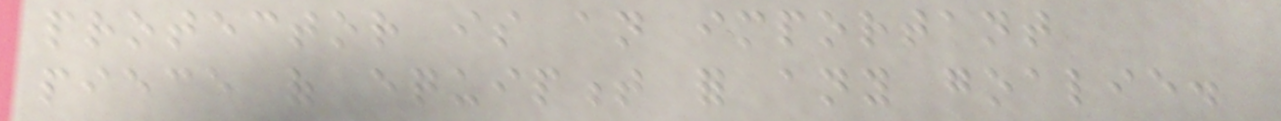protector is an important
piece of equipment for any goalie.
